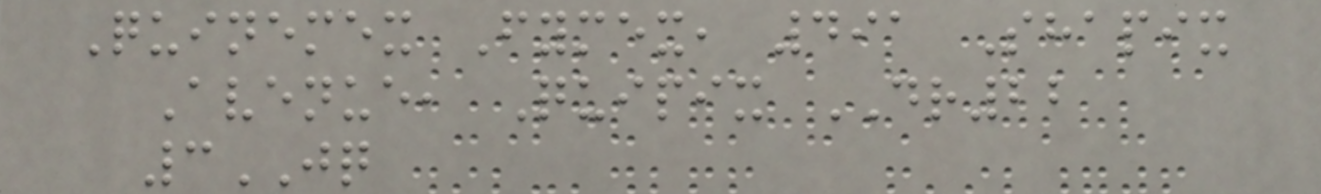Quinemex Fymex, 491 Shapix
Avenue, Quipix DR22
3JQ
